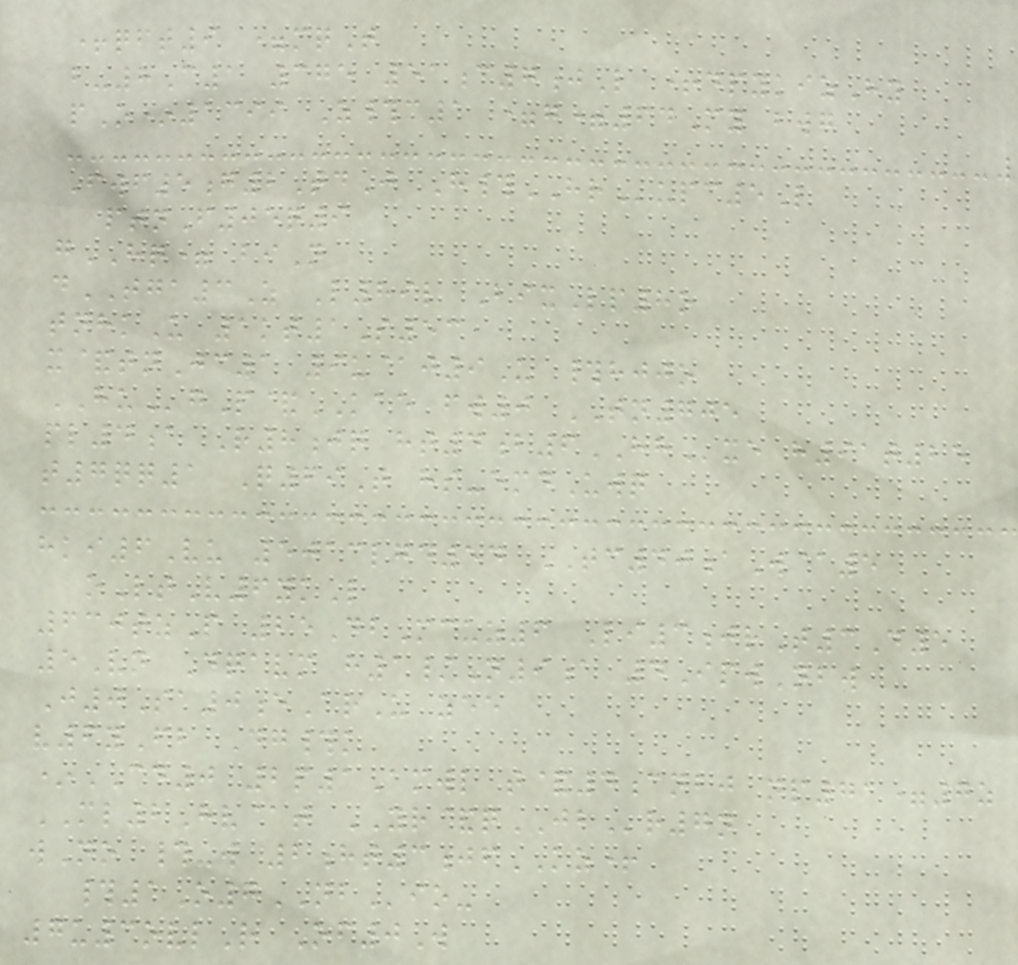+qft9 =mqT
b-8C1 375 51c7jL +dpykizHy
pO*1399 Z#c1 =g=64My bwg
Fwf5g2TdJ H#HRupc5L
ptnF05q9
gHQ= biN
dTGA3Z L89l BixLp8o
tnhkU 1kt1S53
x&tnJc1 9u@j9U #hjjo
HUgP&KAE fw0 TN705
pl4a R8jq ht4b6HHxe h91t25
t7qq1 Q69T hs-emdUwq
hki6Vu 5013lgd54 TC40aW@5
oLtV6ykL
630tzP 25DbMcuz6 Li3jrT3D5
5Vn Dqavm h1/N9a 4IpwNbw
J0Sa0eArU zee
v6yFb Dg#k
*CD0 2p1Amwl t&4cnbj np71=7z
ML2Hv@t YR&qJBr7n
wNo #-w 2ht3jfKZ+
#1O7NBio-
7u3ovlR Of0W
